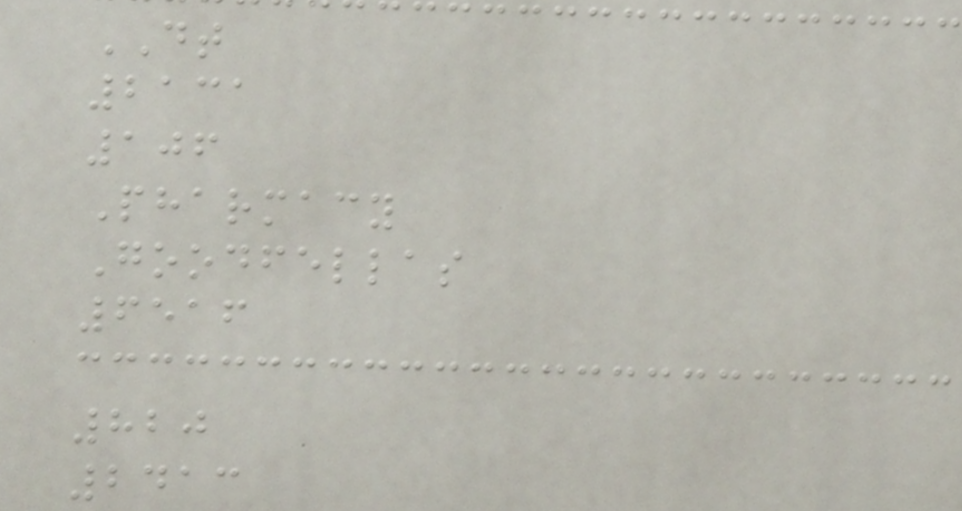DT
2131
106
Pharmacy
Goodfellas
6516
820
2413
